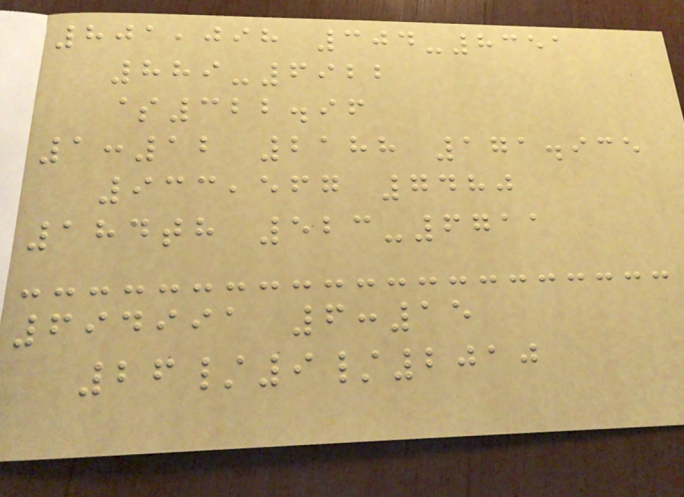801,098 304-8351
889-6922
$322.96
1:12 2188 171.935
933,567 7480
184th 523-6711
694991 6:15
26/9/2010
